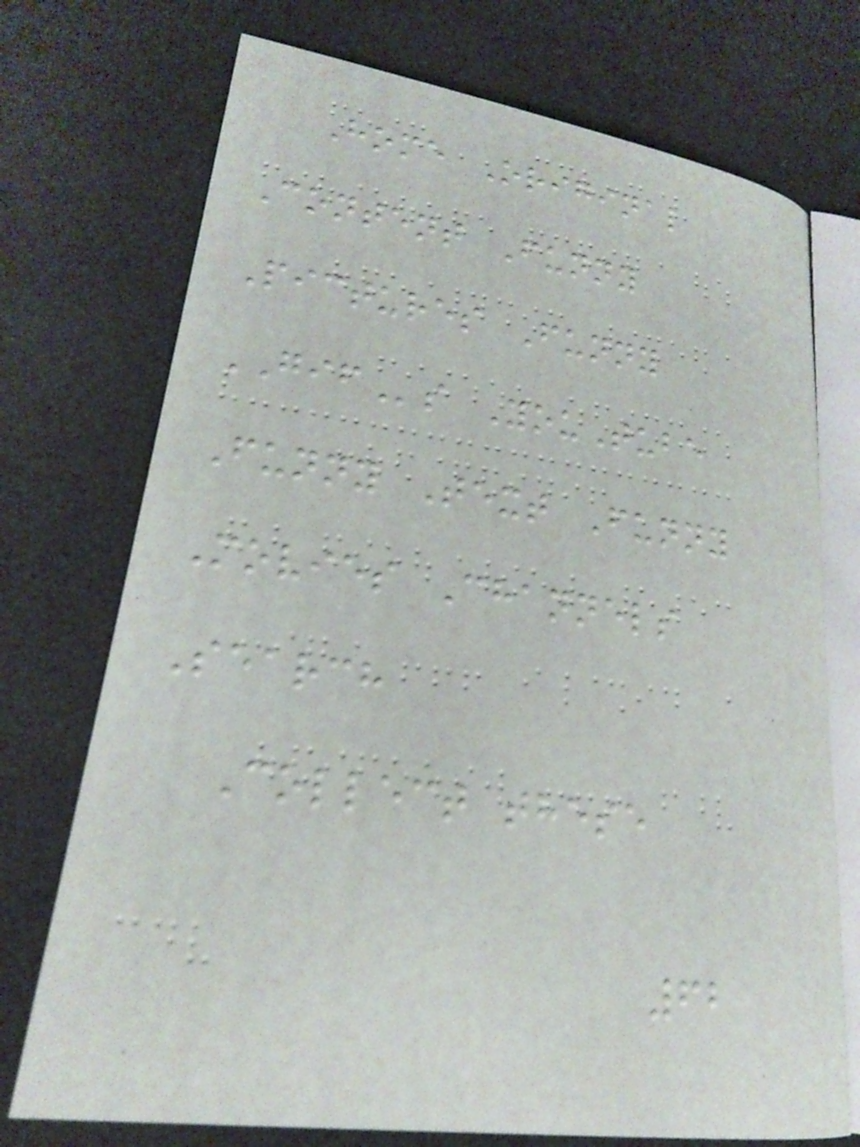Home Original
Content Funny
Pictures Funny
GIFs YouTube
Funny Text Funny
Movies Channels
Search
Collect these
62
